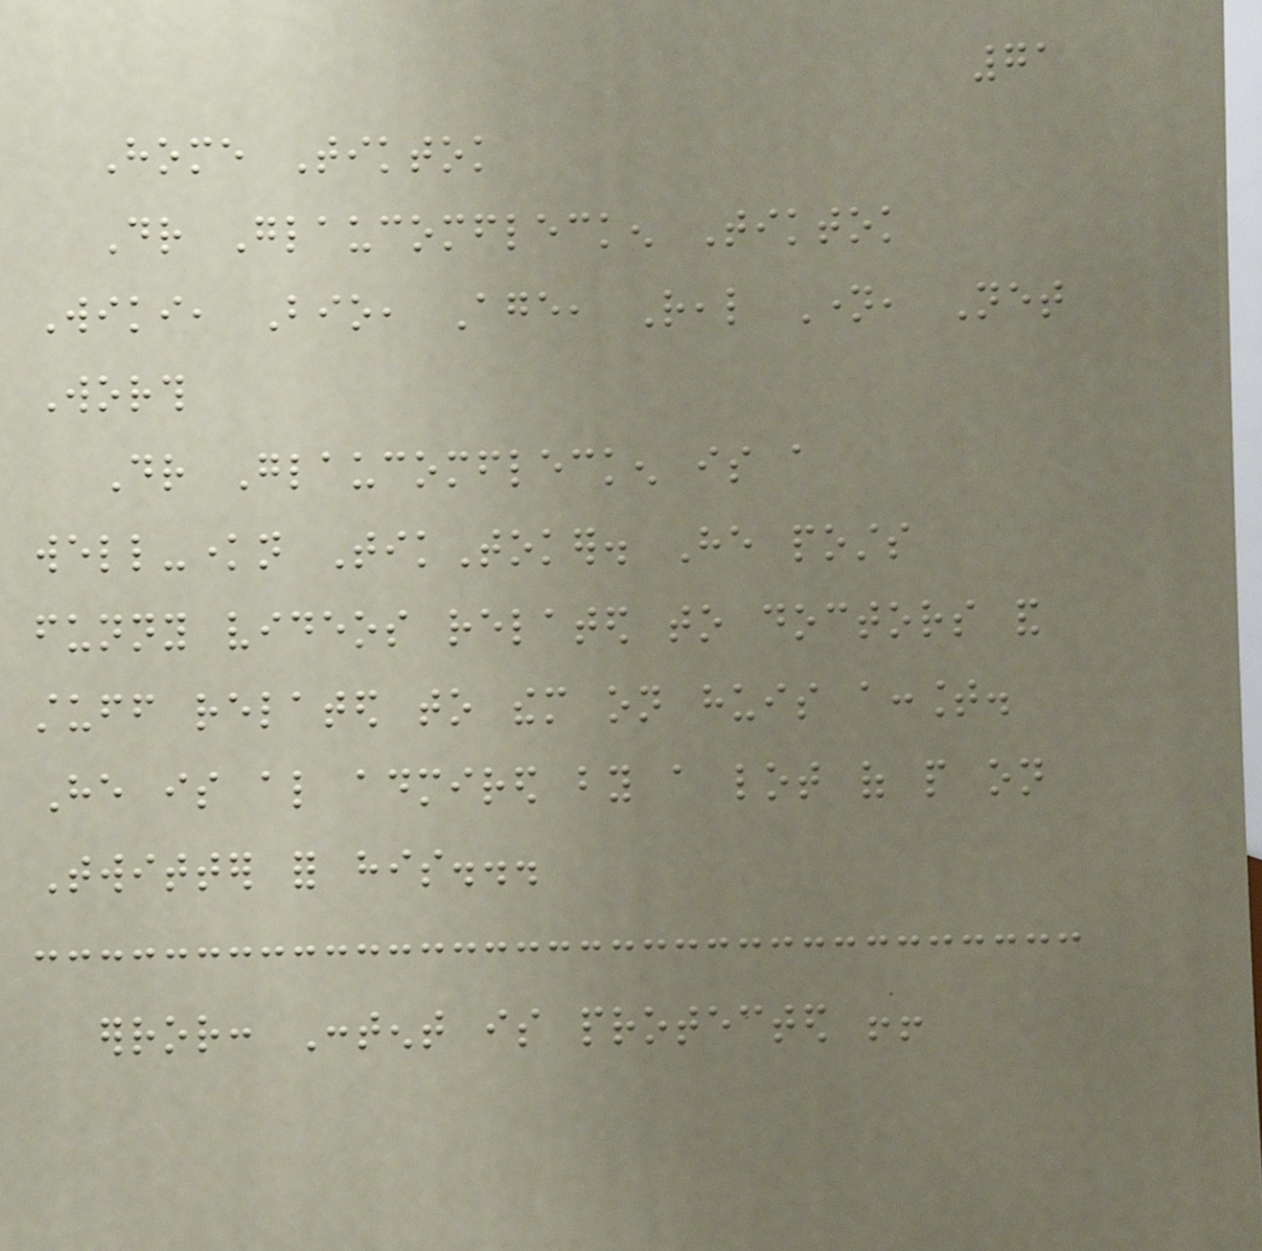71
Home Tiktok
Dr Glaucomflecken Tiktok
Wiki, Bio, Age, Real Name, Net
Worth
Dr Glaucomflecken is a
well-known TikToker. He posts
funny videos related to doctors and
stuff related to them on huis account.
He is also admired by a lot of people on
Twitter for his...
error: Content is protected !!
